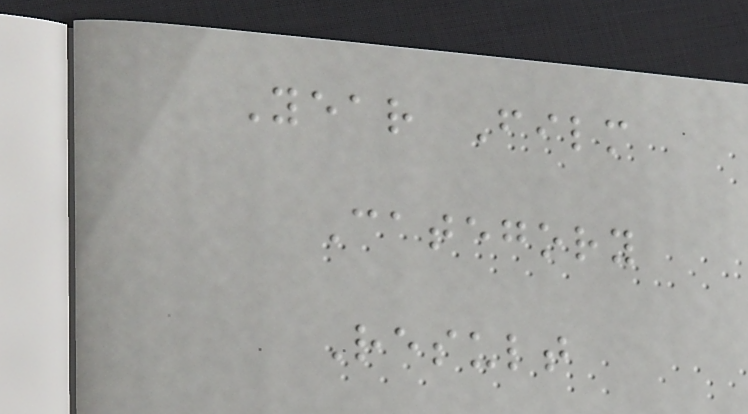Year Film
Category
Result
